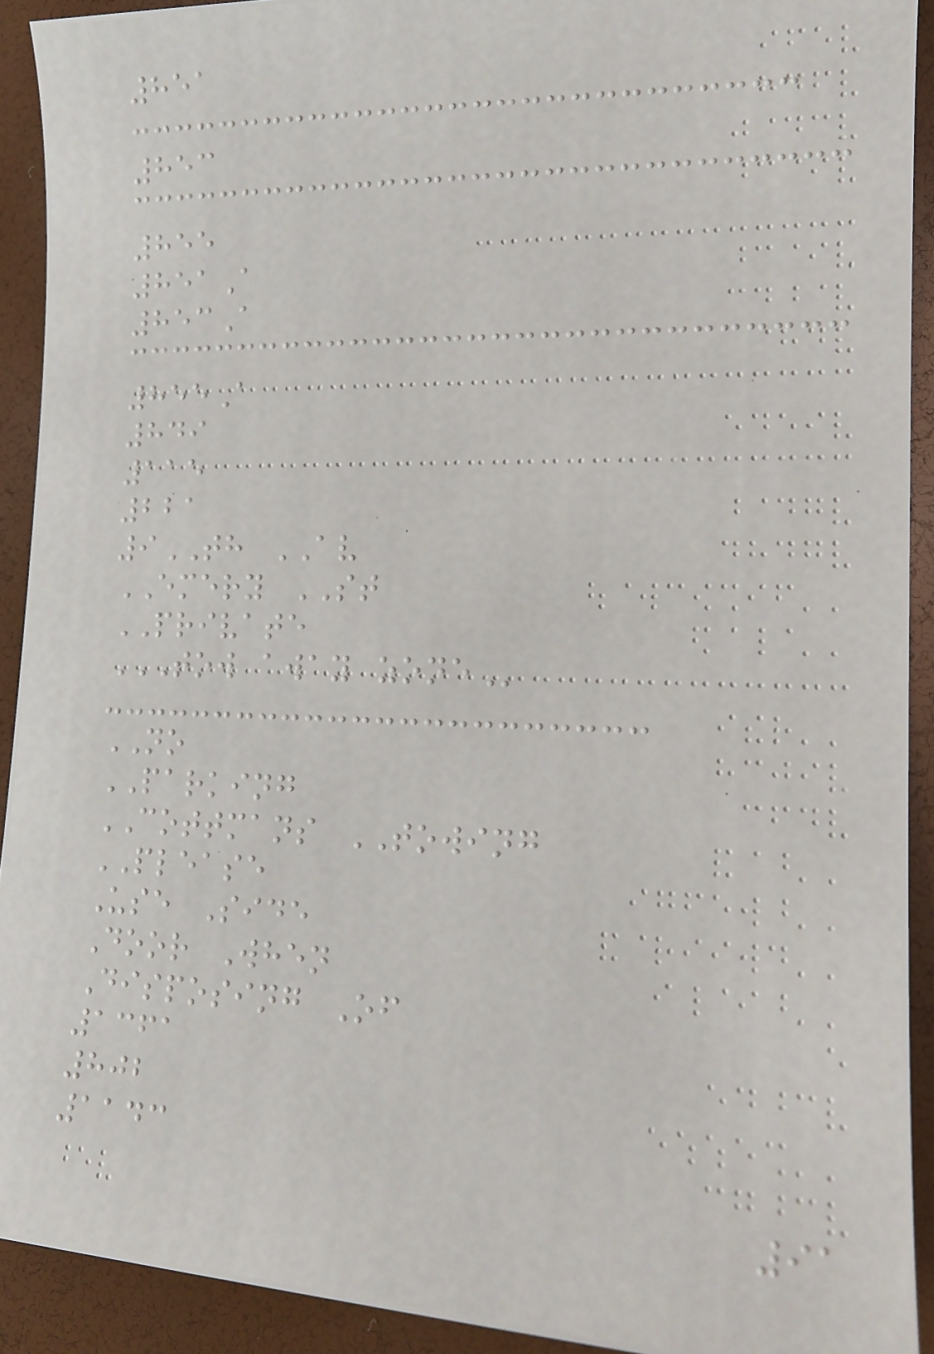851
853
855
851A
853A
855A
849
115
221
9TH AV
EMERY ST
PRIVATE
TOW AWAY ZONE
NO
PARKING
COTTMANS TOWING
PLEASE
Use Side
Door When
Disposing Of
1361
802
1143
91
